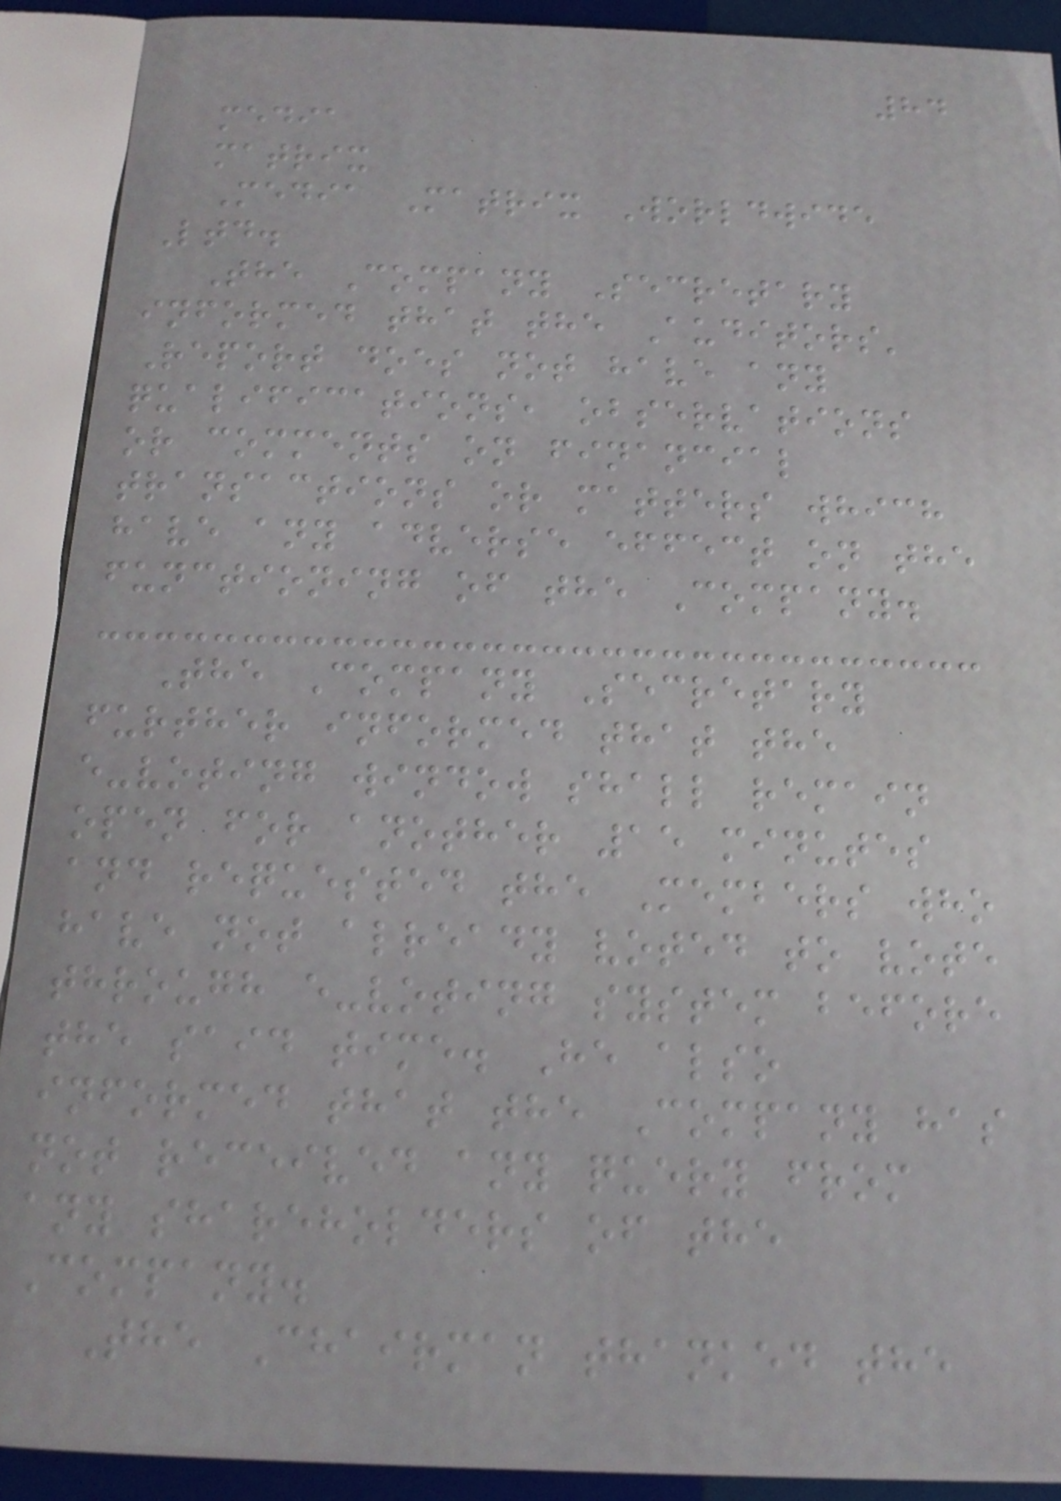84
media
matrix
Media Matrix Worldwide
Ltd.
The Company Secretary
informed that the Auditors'
Report does not have any
qualifications, observations
or comments on financial
transactions or matters which
have any adverse effect on the
functioning of the Company.
The Company Secretary
further informed that the
e-voting window shall remain
open for another 15 minutes
and requested the Members who
have not already voted to vote
through e-voting system before
the said time. He also
informed that the Company has
not received any query from
any shareholders of the
Company.
The Chairman thanked the
